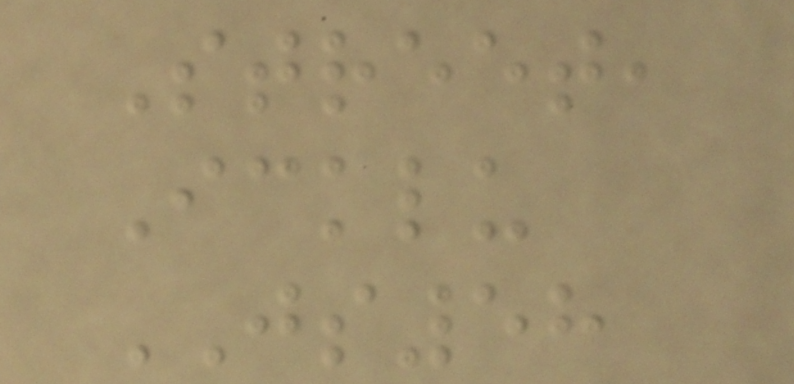Street,
Icklu
JS58
